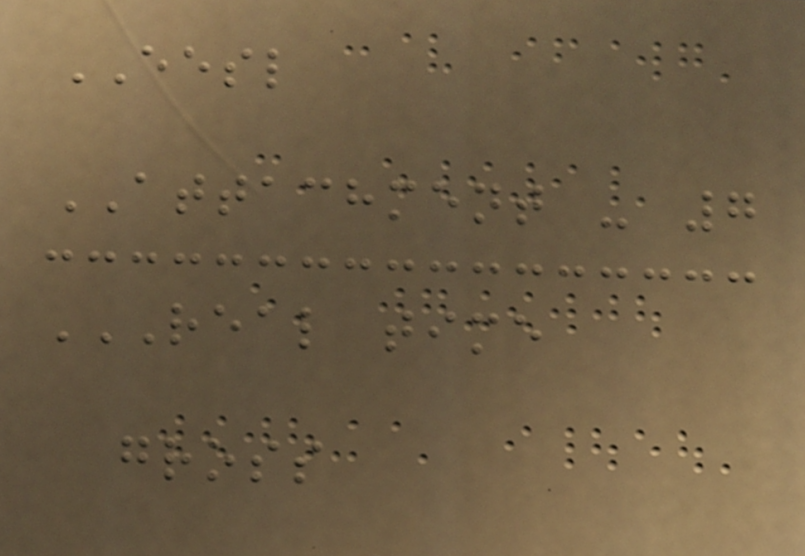EESL
ATTACHMENT - 7
REAL TIME
GROSS
